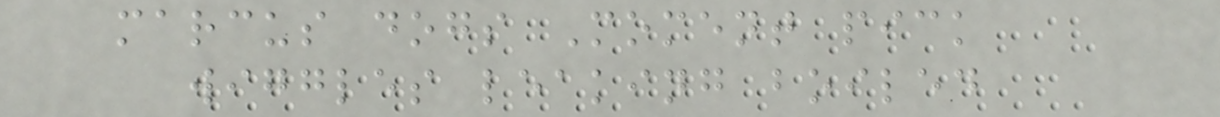marcus dogs Moment pick
wiggles leaking boiled
